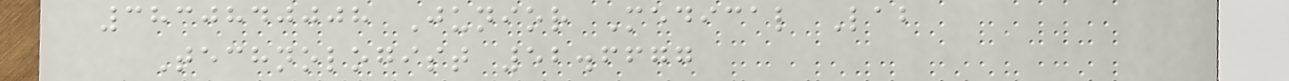3830840008 Junior Medical Lab
Technologist 52.6677
